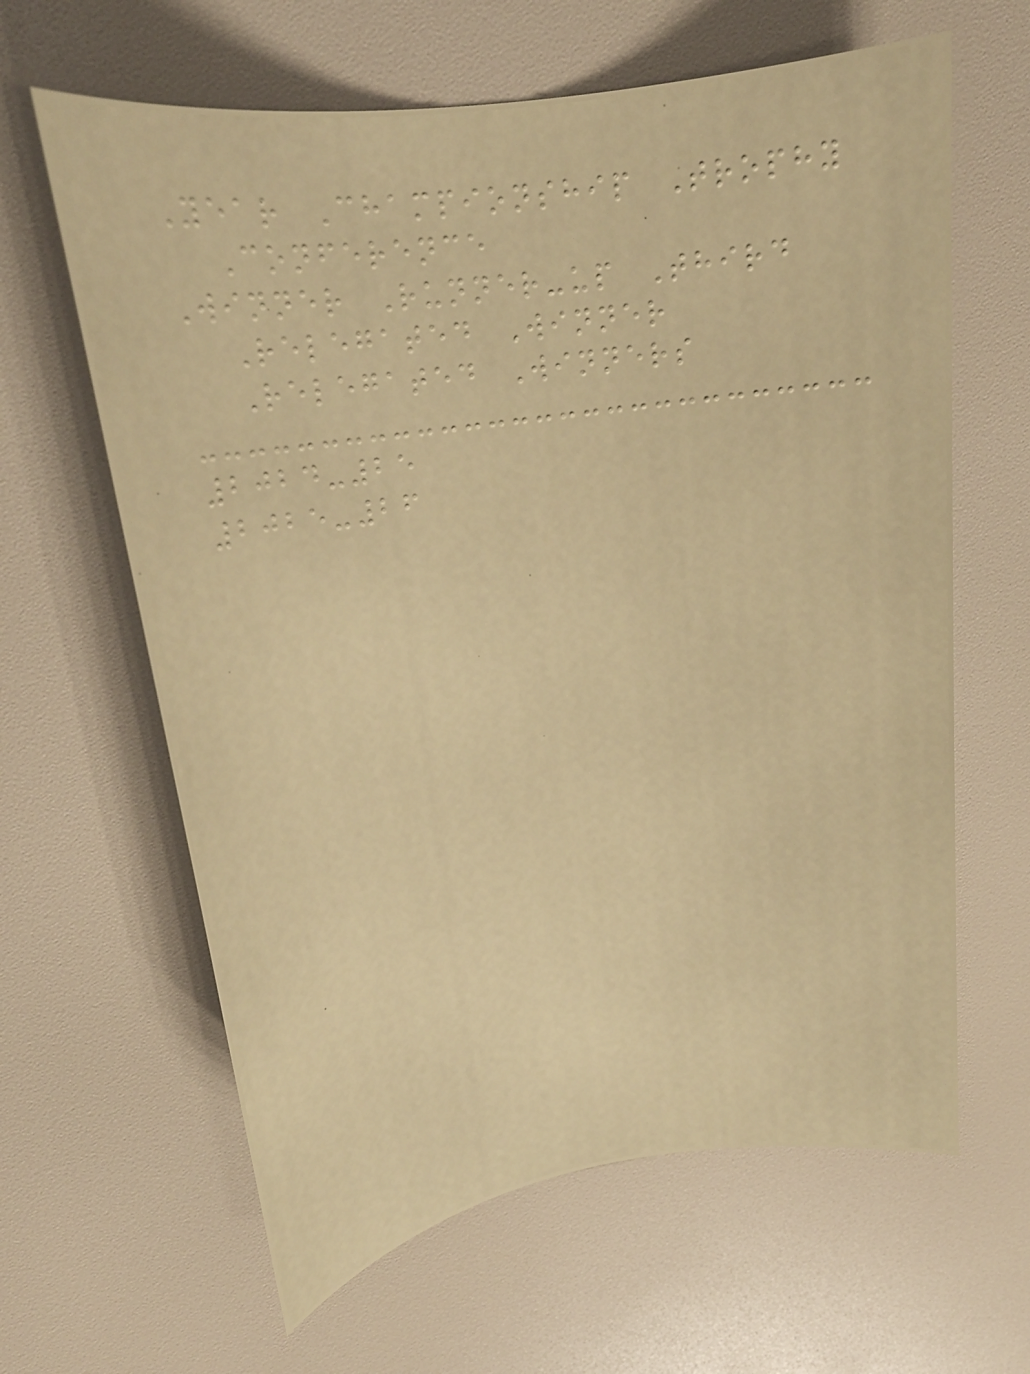Year Championship Trophy
Conference
Winner Runner-up Third
Relegated Winner
Relegated Winners
2024-25
2025-26
